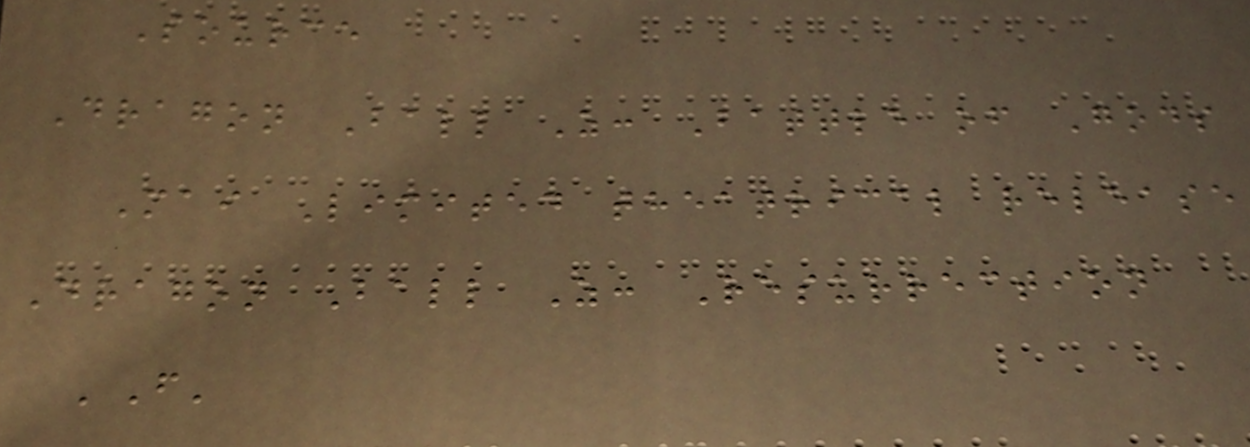Source
Dragon Ball Z: Battle of Gods
Mai Limited theatrical release
Dragon Ball Z: Resurrection
'F'
